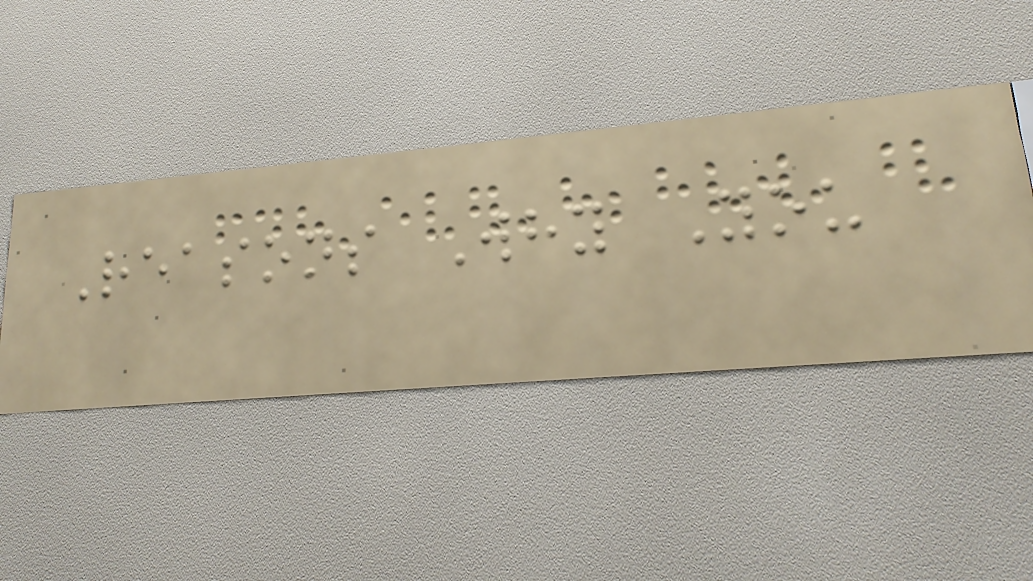Reasons Why You
